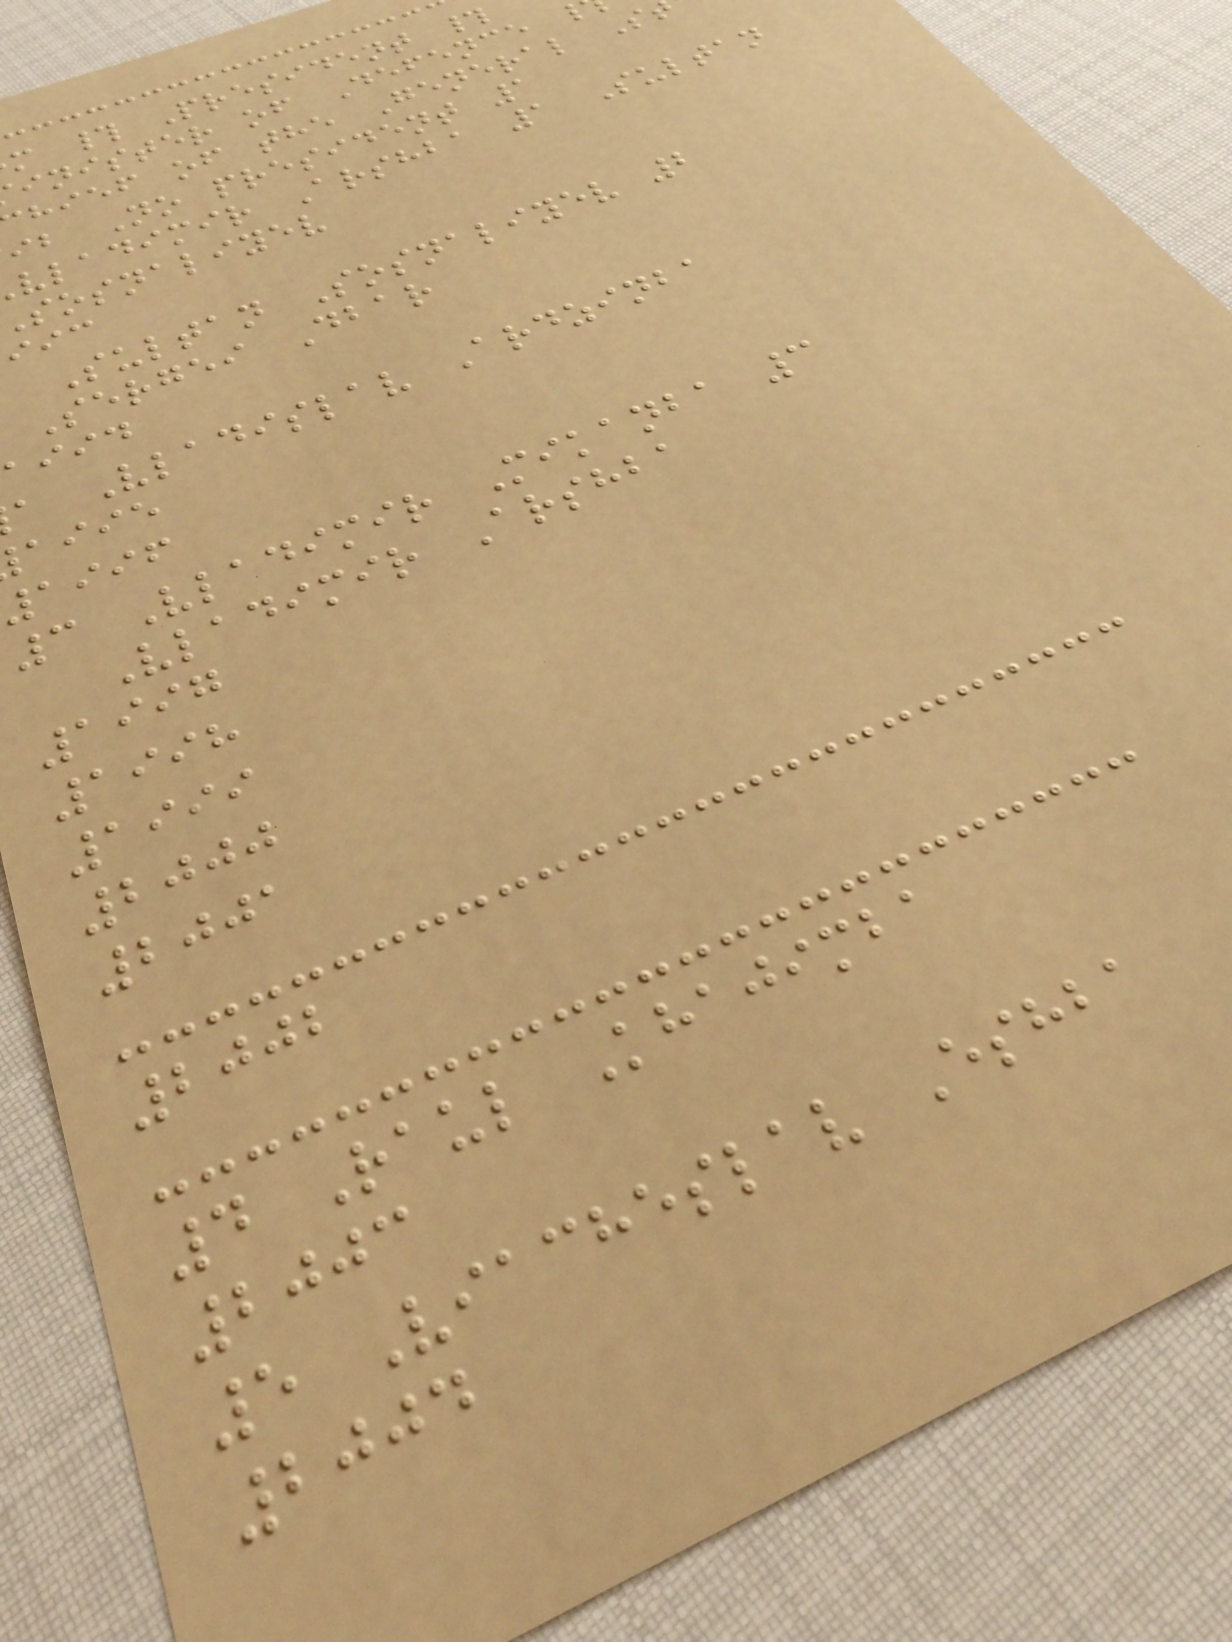m # President #
inister of Defence
hief of the General S
ib No president 1
vladimir Arshba 1 Sultan
sosnaliyev
Sultan Sosnaliyev 2
Sergei Dbar
aiid
a Vladislav Ardzinba
aiie
aiif
3 Vladimir Mikanba 3
Vladimir Arshba
1997
1998
1999
2000
2001
2002
4 Raul Khajimba
2003
5 Viacheslav Eshba
2004
